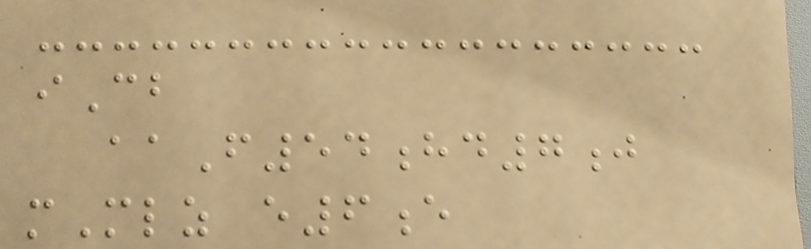iCb
aaF54hd7j
mMlz e6e
